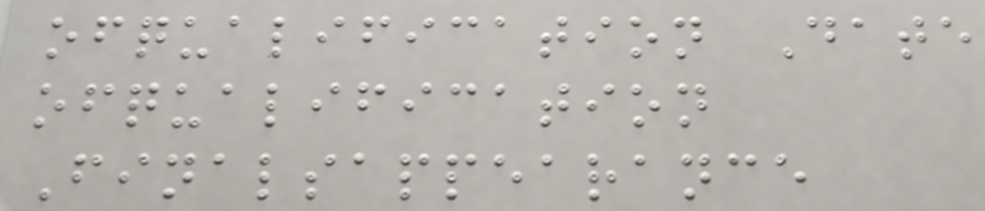ofqualification Date
ofqualification
Finalsappearance
